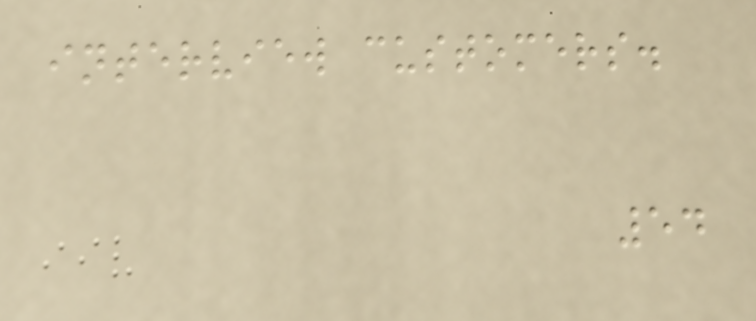interview customers.
54
